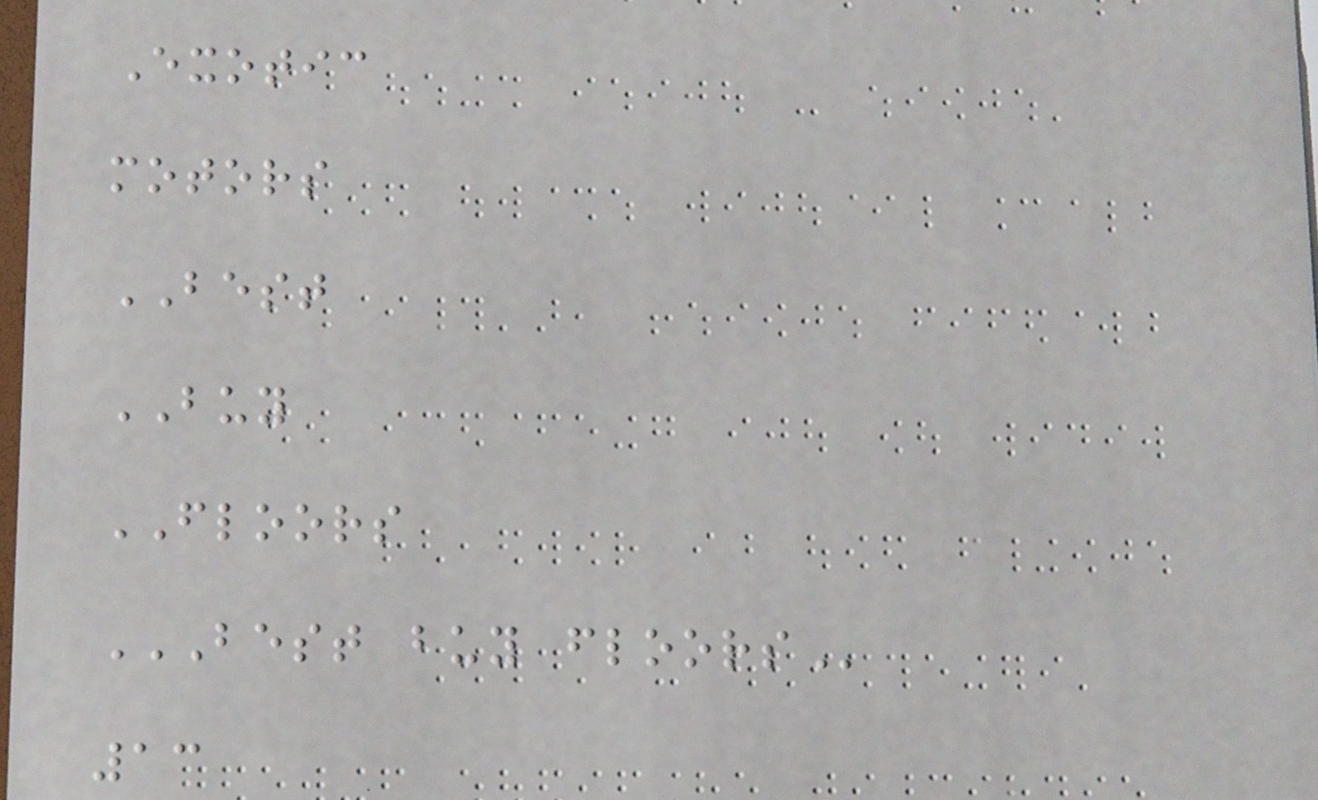Exotic
motors
BEST
BUY
FLOORS
BEST BUY FLOORS
13
